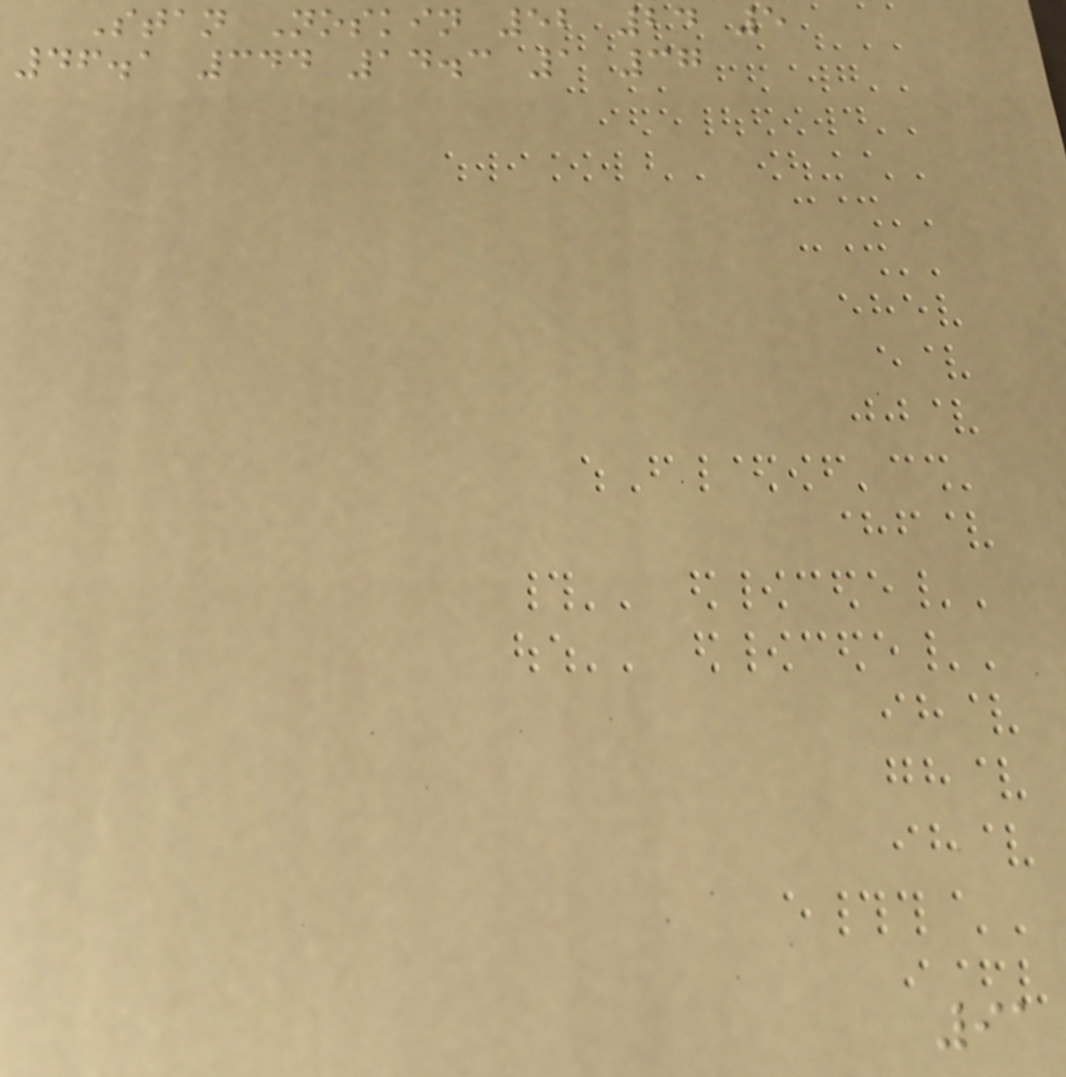Stan Noskin 52 24 5
46.1 344 14.3 1 37
91
